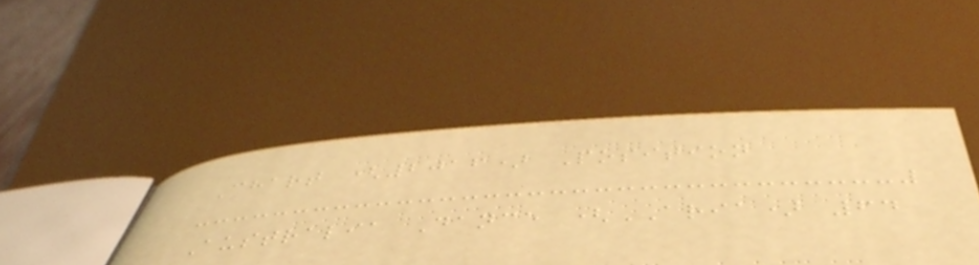Chart (2016) Position
Australia Dance (ARIA) 64
